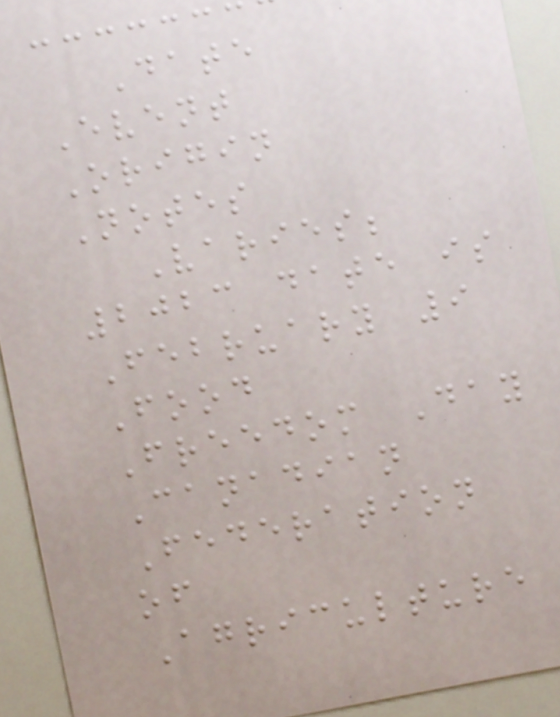Date
Event
Origin
Notes
Varies;
2023 date is
February 9
Food
Freedom Day
Canadian
Federation
of
Agriculture
